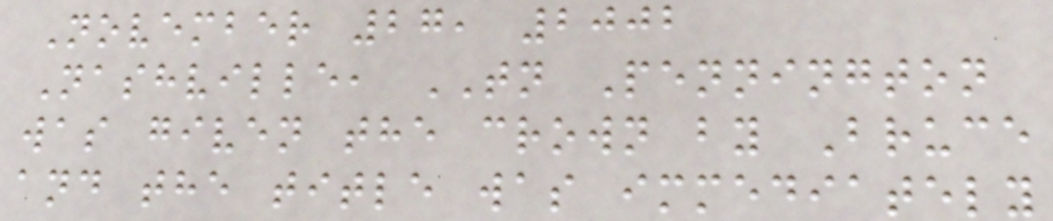November 27, 2002
Nashville, TN Pennington
was given the crown by Bruce
and the title was immediately
